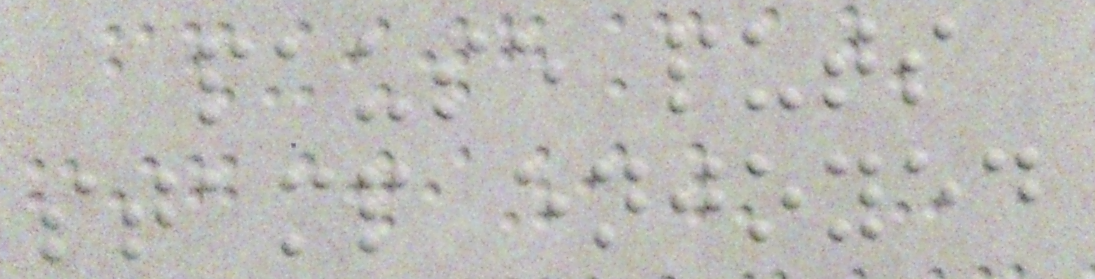pause puts
stamp enjoyed
